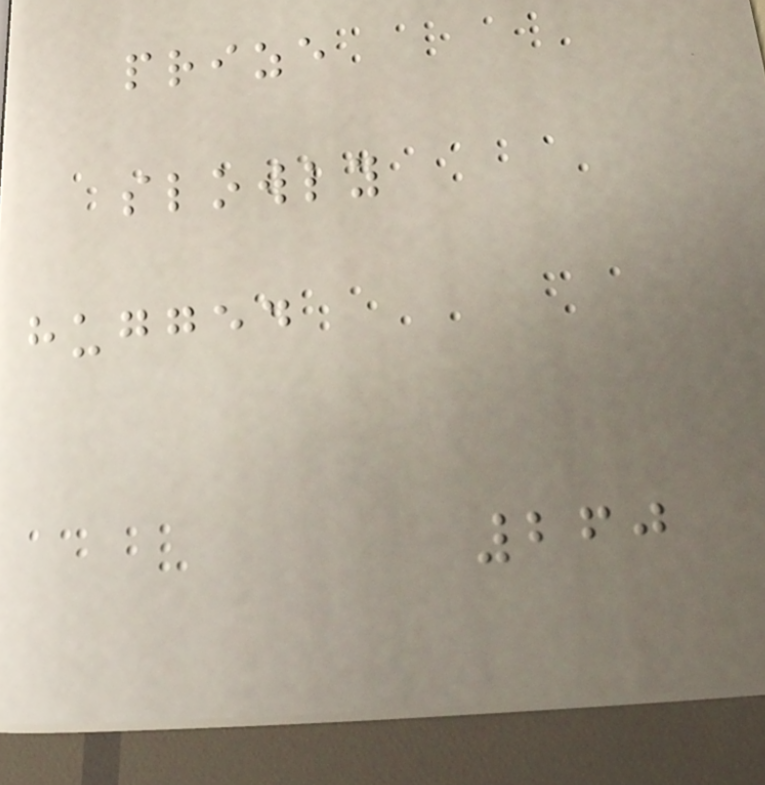prize
slowly
hugged
260
